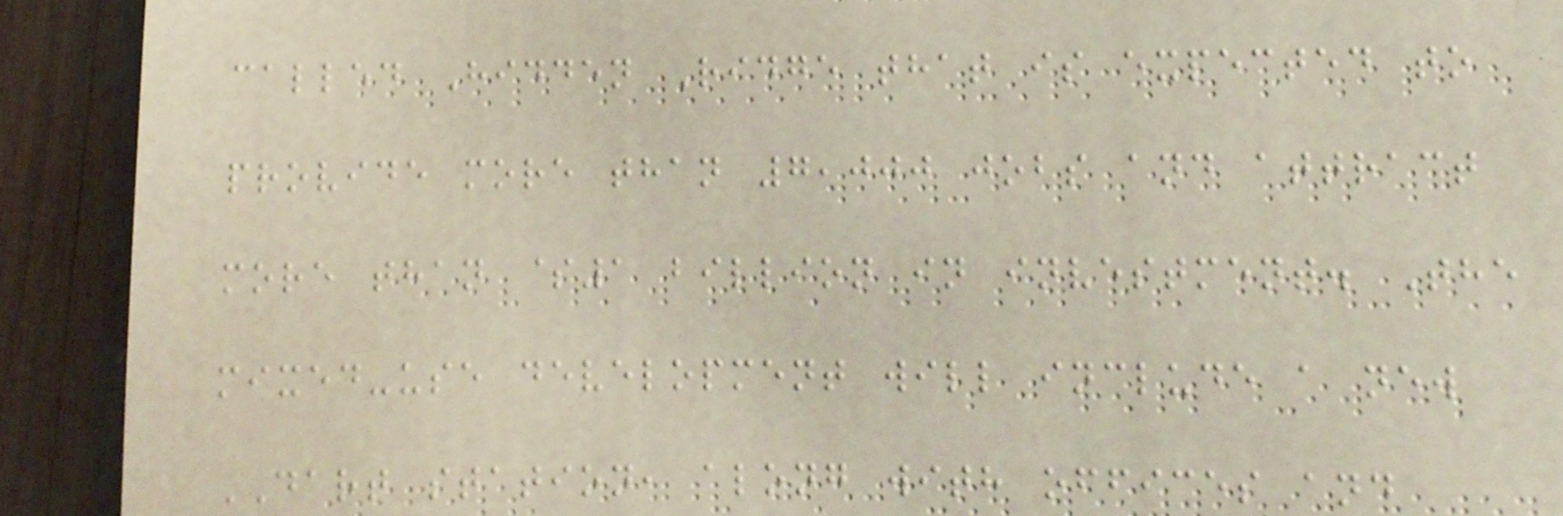called Hidden Ridge that is expected to
provide more than 7,000 jobs and attract
more than $1 billion in investment. The
mixed-use development will include a new
DART station, along with offices and
